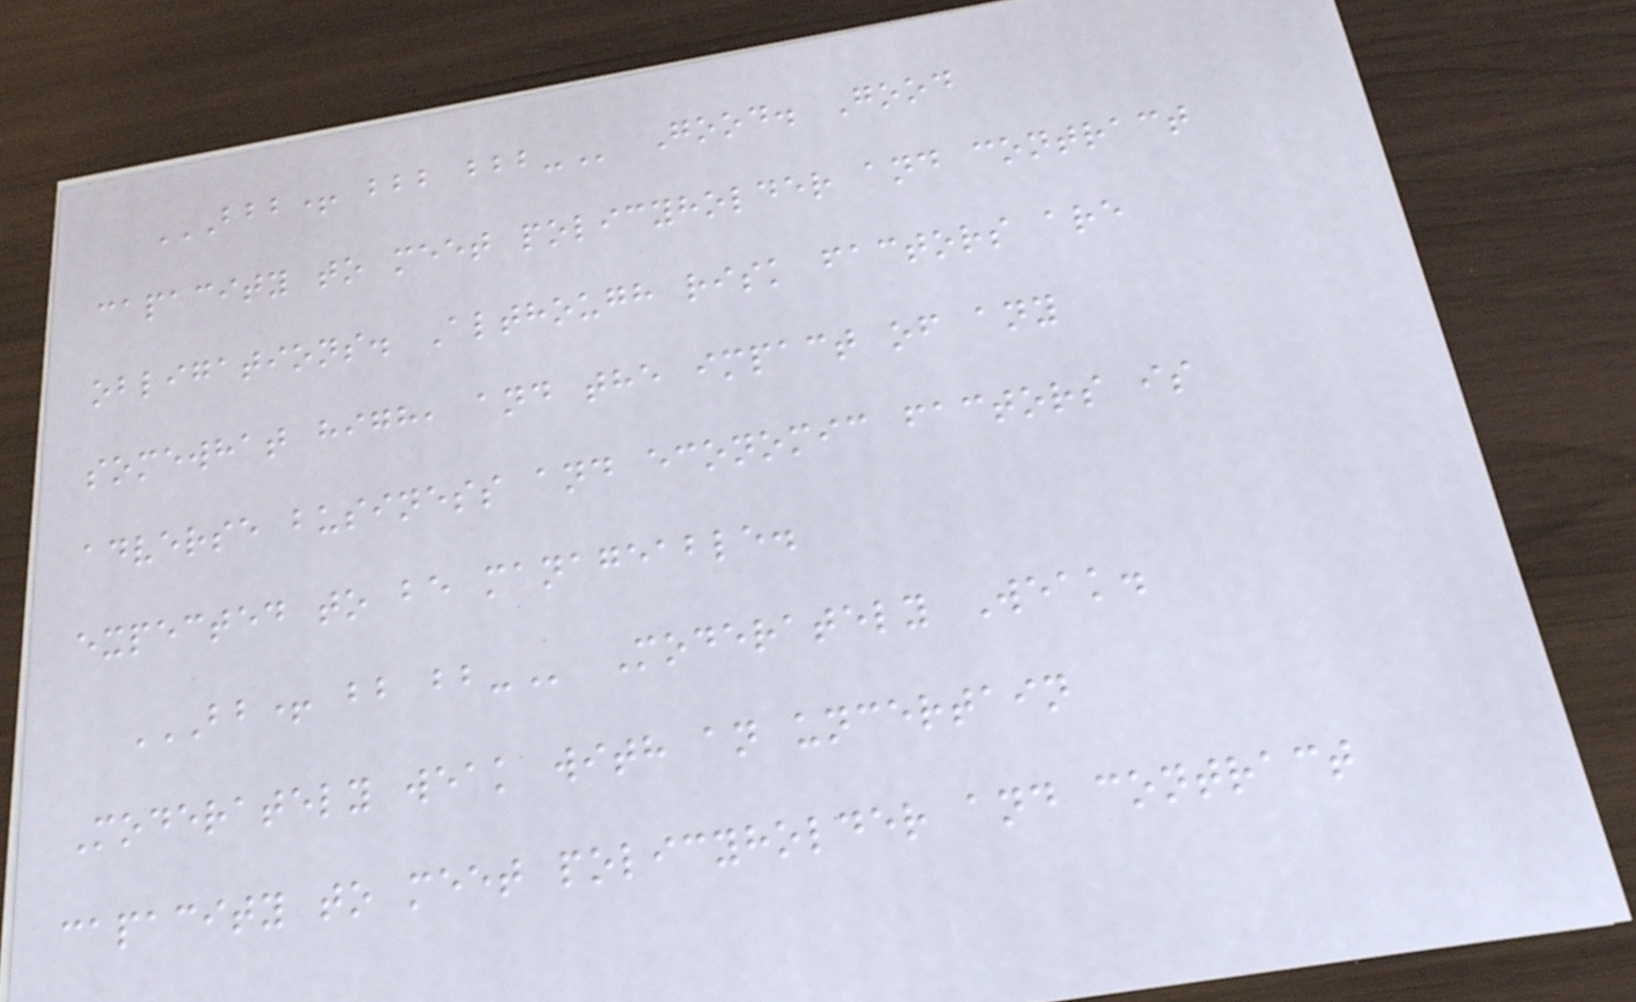BBB+ BBB BBB- Good. Good
capacity to meet policyholder and contract
obligations. Although risk factors are
somewhat high, and the impact of any
adverse business and economic factors is
expected to be manageable.
BB+ BB BB- Moderately Weak.
Moderately weak with an uncertain
capacity to meet policyholder and contract
